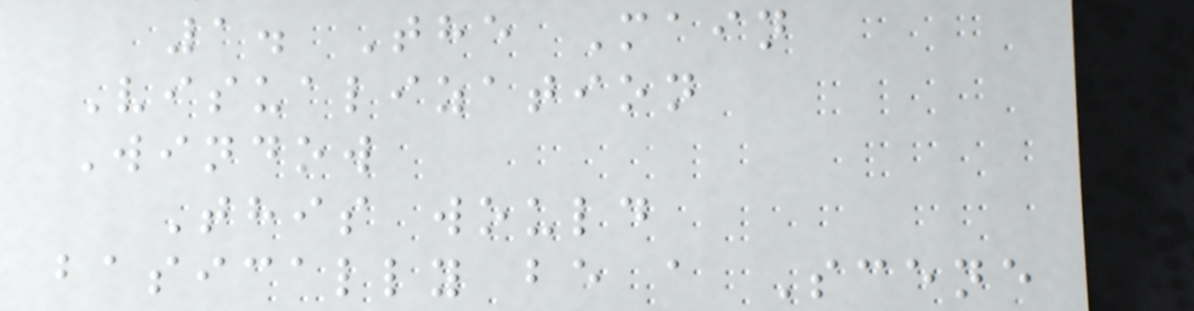1. The Main
Visualization
Window
This would
basically be a Scene
